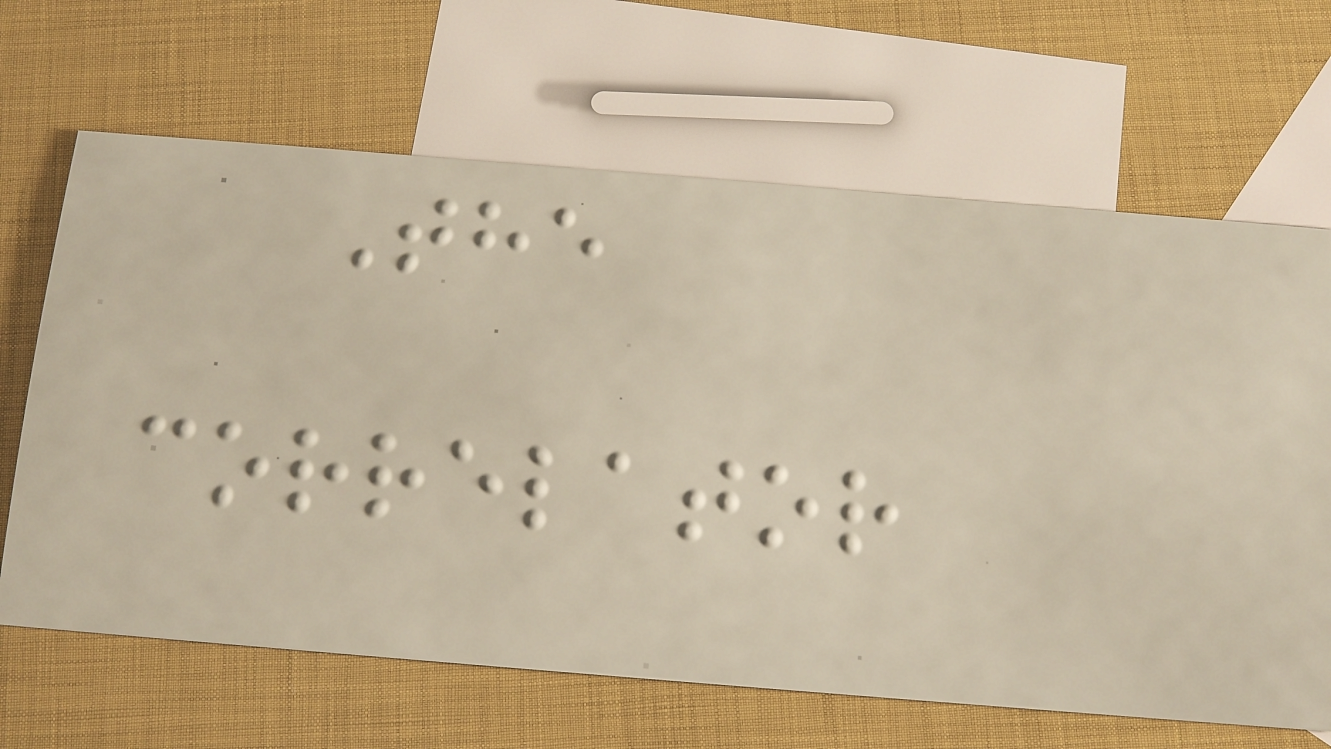The
correlator
